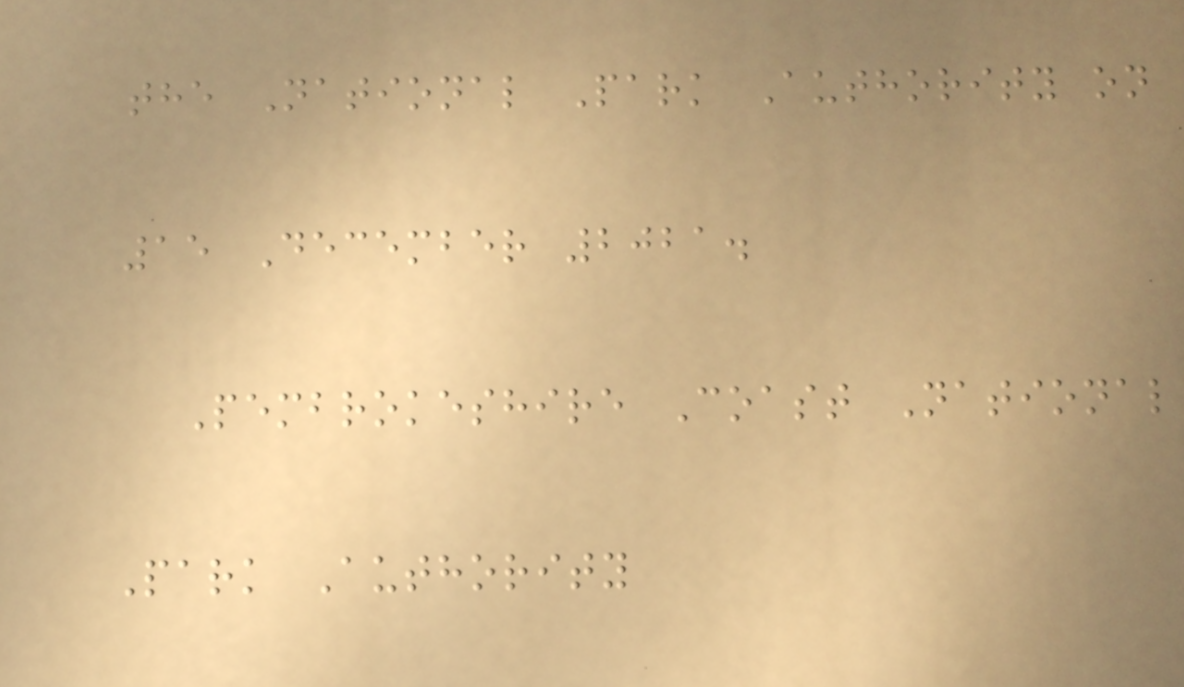the National Park Authority on
15 December 2021.
Pembrokeshire Coast National
Park Authority
